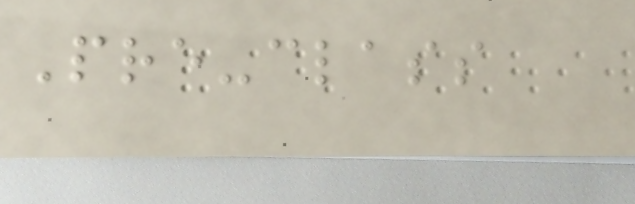Pre-class
